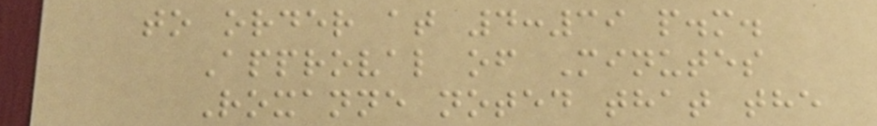to order at 4:39 p.m.
Approval of Minutes
Roxanne noted that the
